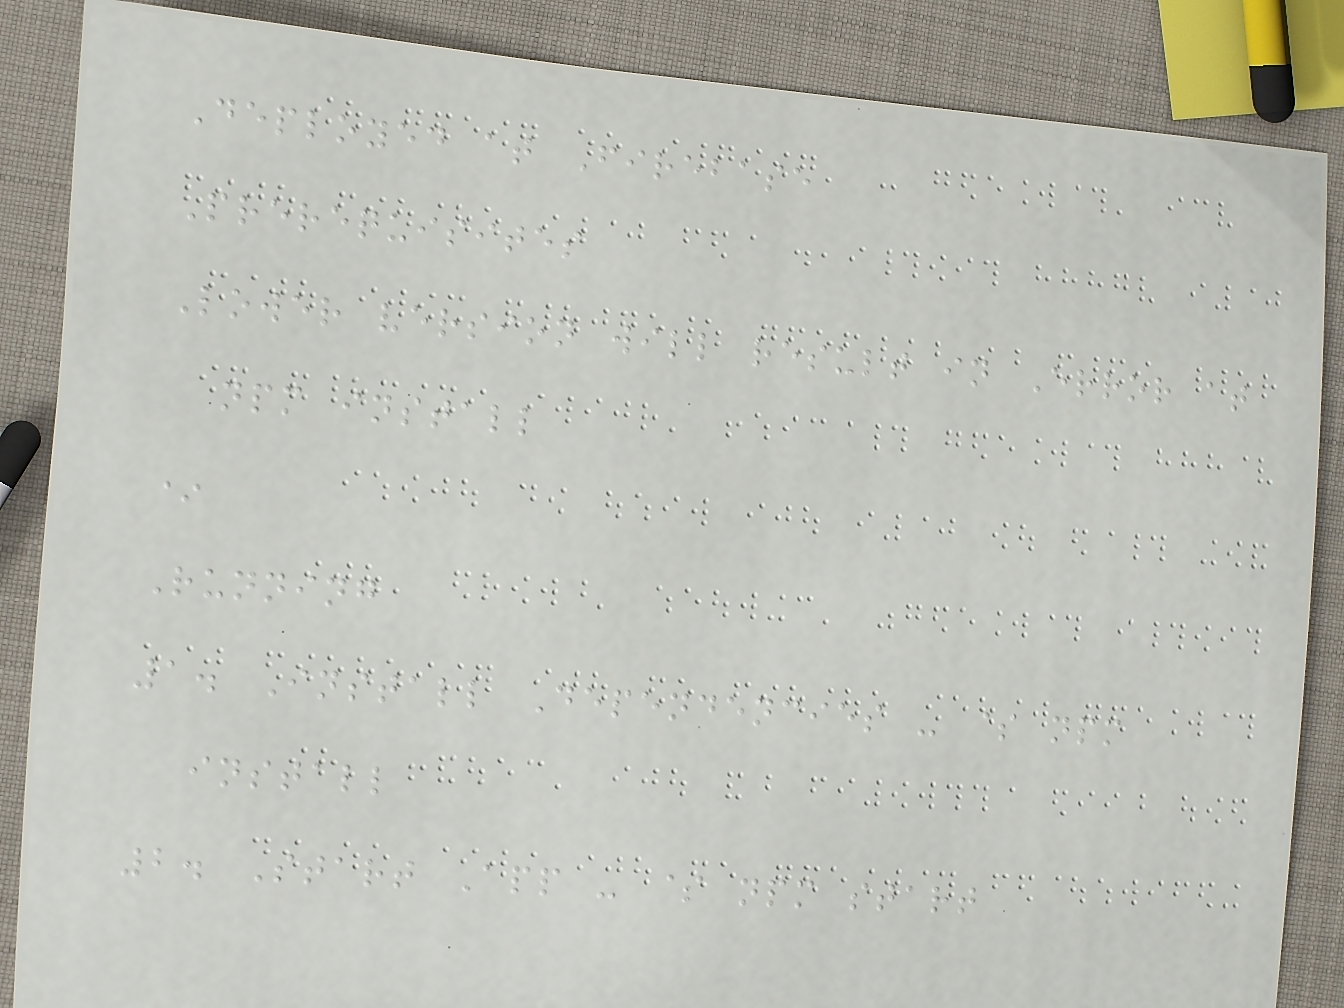Deployed at Firebase
Prerequisites
Lower version will result in Error at
npm install
*
Running
1. Install Dependencies - $ npm
install
2. Start App - $ npm start
